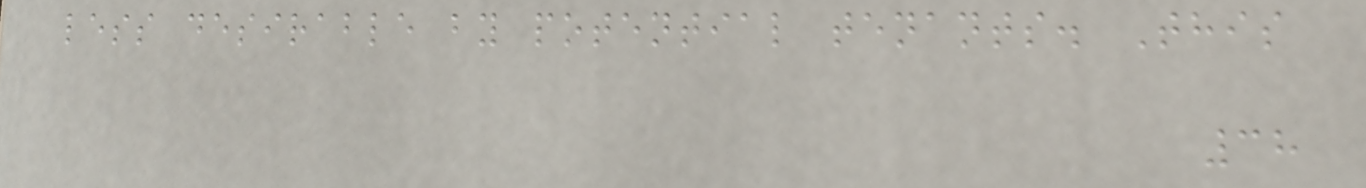less desirable by potential tenants. This
38
